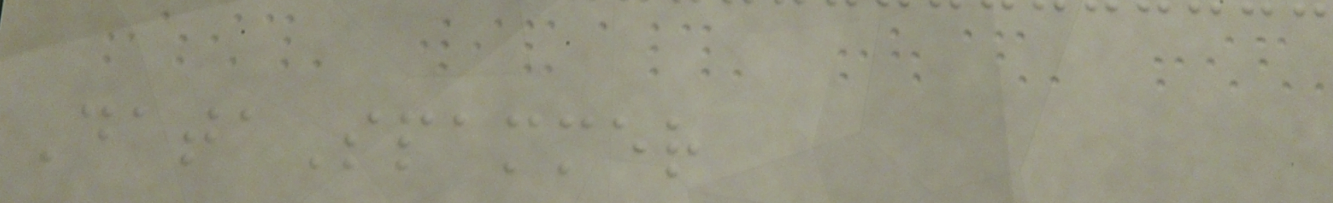DataSpammer
